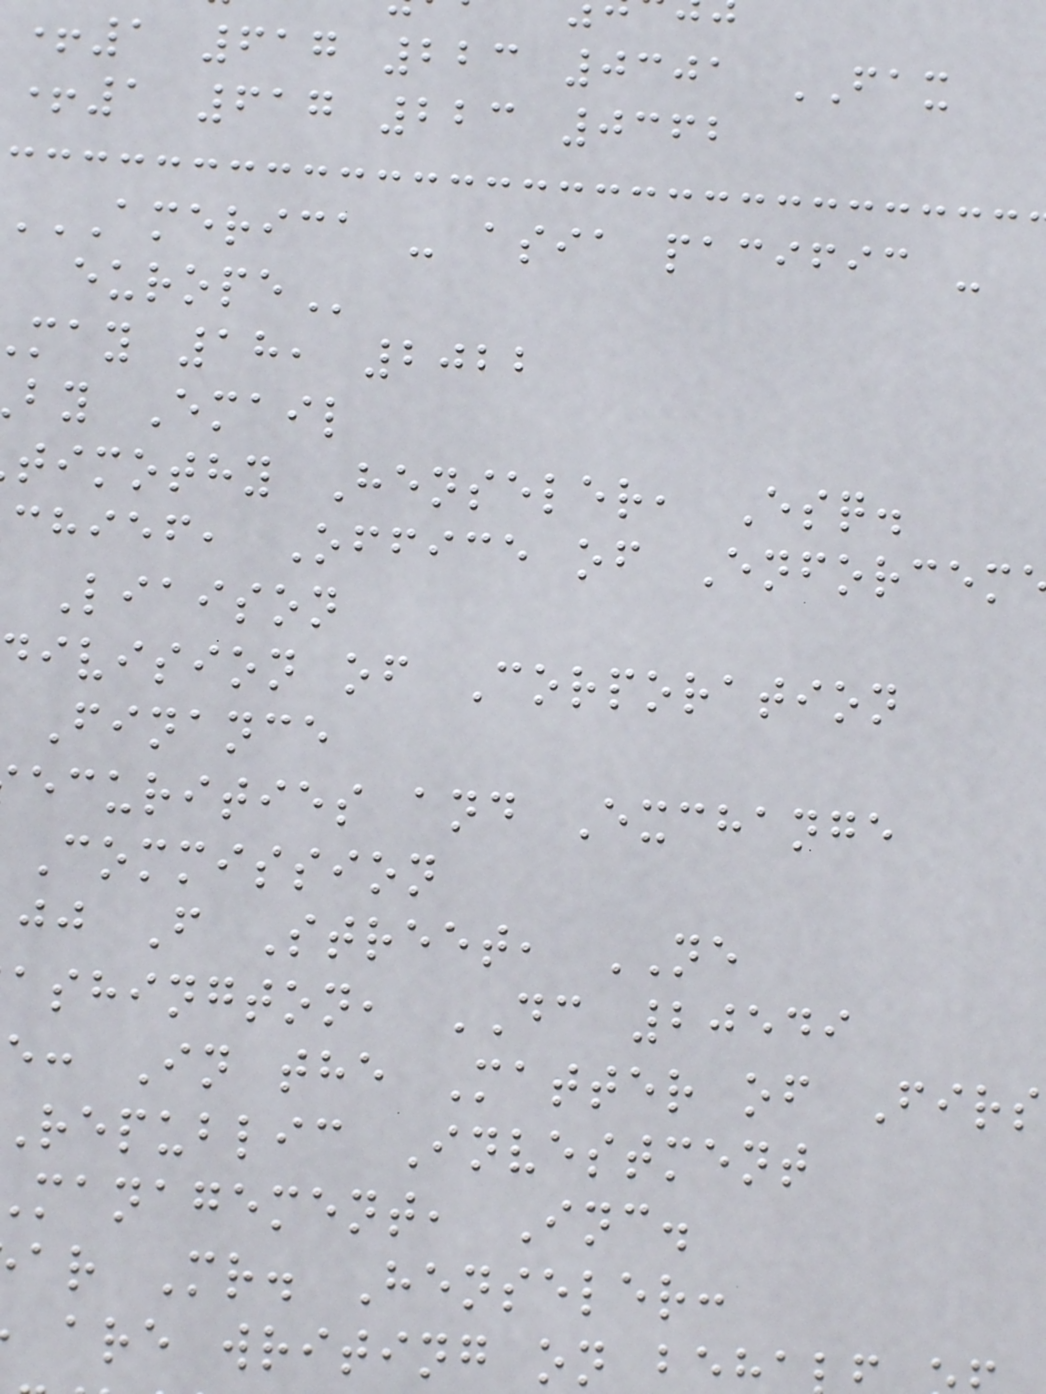+1 617 223 0301 FAX
+1 617 223 0362
AMERICA - ASIA PACIFIC -
may 18, 2022
by Email
timothy Henseler, Esq.
chief, Office of Enforcem
Liaison
division of Corporation
Finance
ecurities and Exchange
Commission
jj F Street, NE
ashington, DC 20549
e: In the Matter of Firs
republic Investment
management, Inc.
ar Mr. Henseler:
are writing on be
